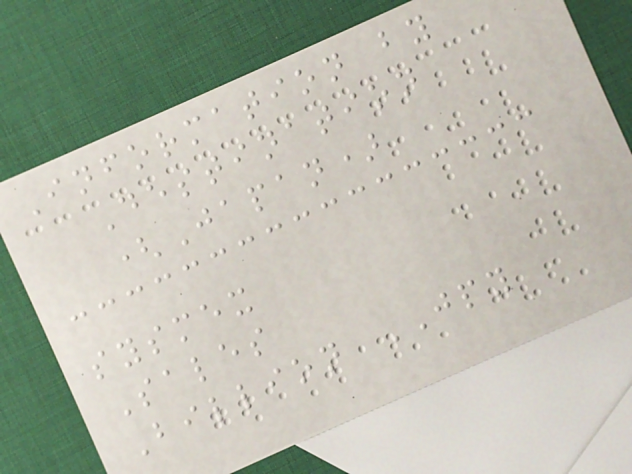Information by
Destination
(Japan)
sysmex
Sales
Billion JPY
